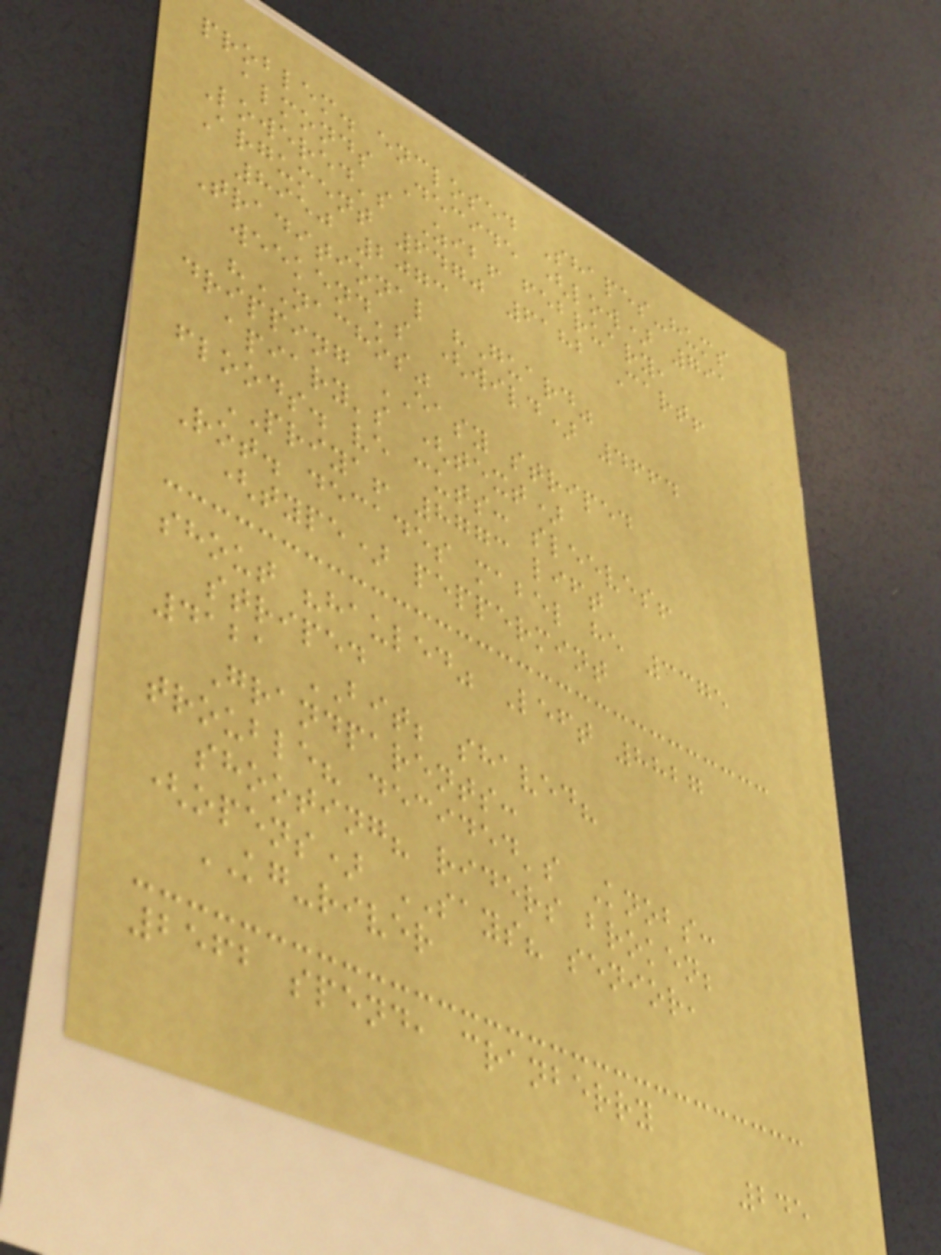problem. enclosed Shapes-hums
almonds Decide (low) 791
Lowered's Zib! february,
Argument 6470 6182 Cart!
8950 2073
Traditional "Guard"
weekend's (wild) 4664
"NACHOS"
dripping EASY striped
apiary's (text)
floods. ve cuts: sleeves!
PRIYA! 8773 lift
Rot. decades mabel he 3375
(type) peppermint
shout "hauled" Left 8827
striped
4121 BIT; shaved?
Grandparents:
trouble? decided's Knobs:
shooting? riders broken;
(opens) SAYS? senior,
KG-river
2562 spend, cranberry
245
